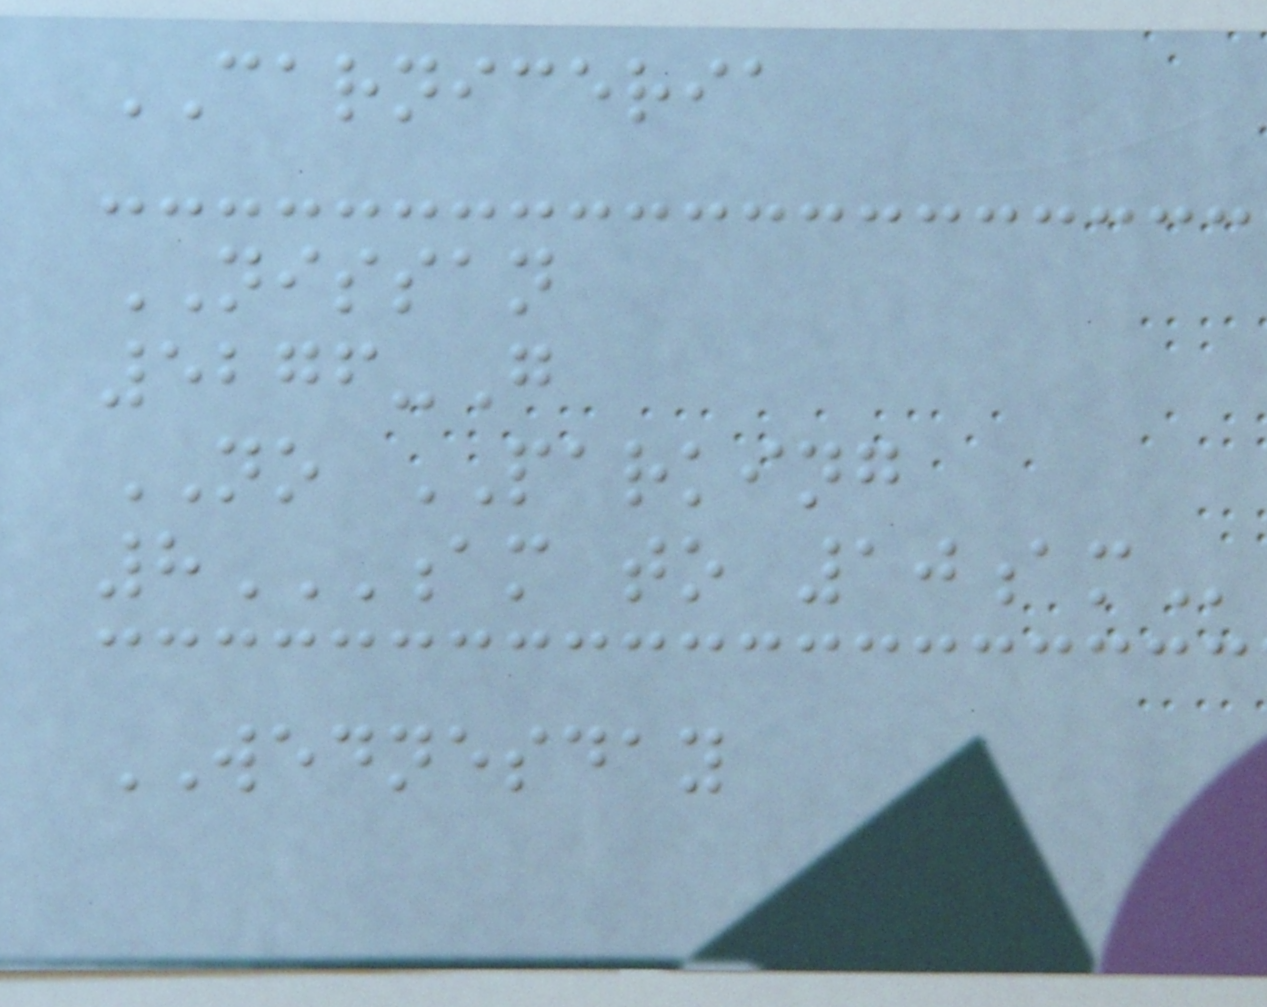CARNICERIA
NISSAN
5276-G
NO PARKING
8AM TO 10AM
WEDNESDAY
